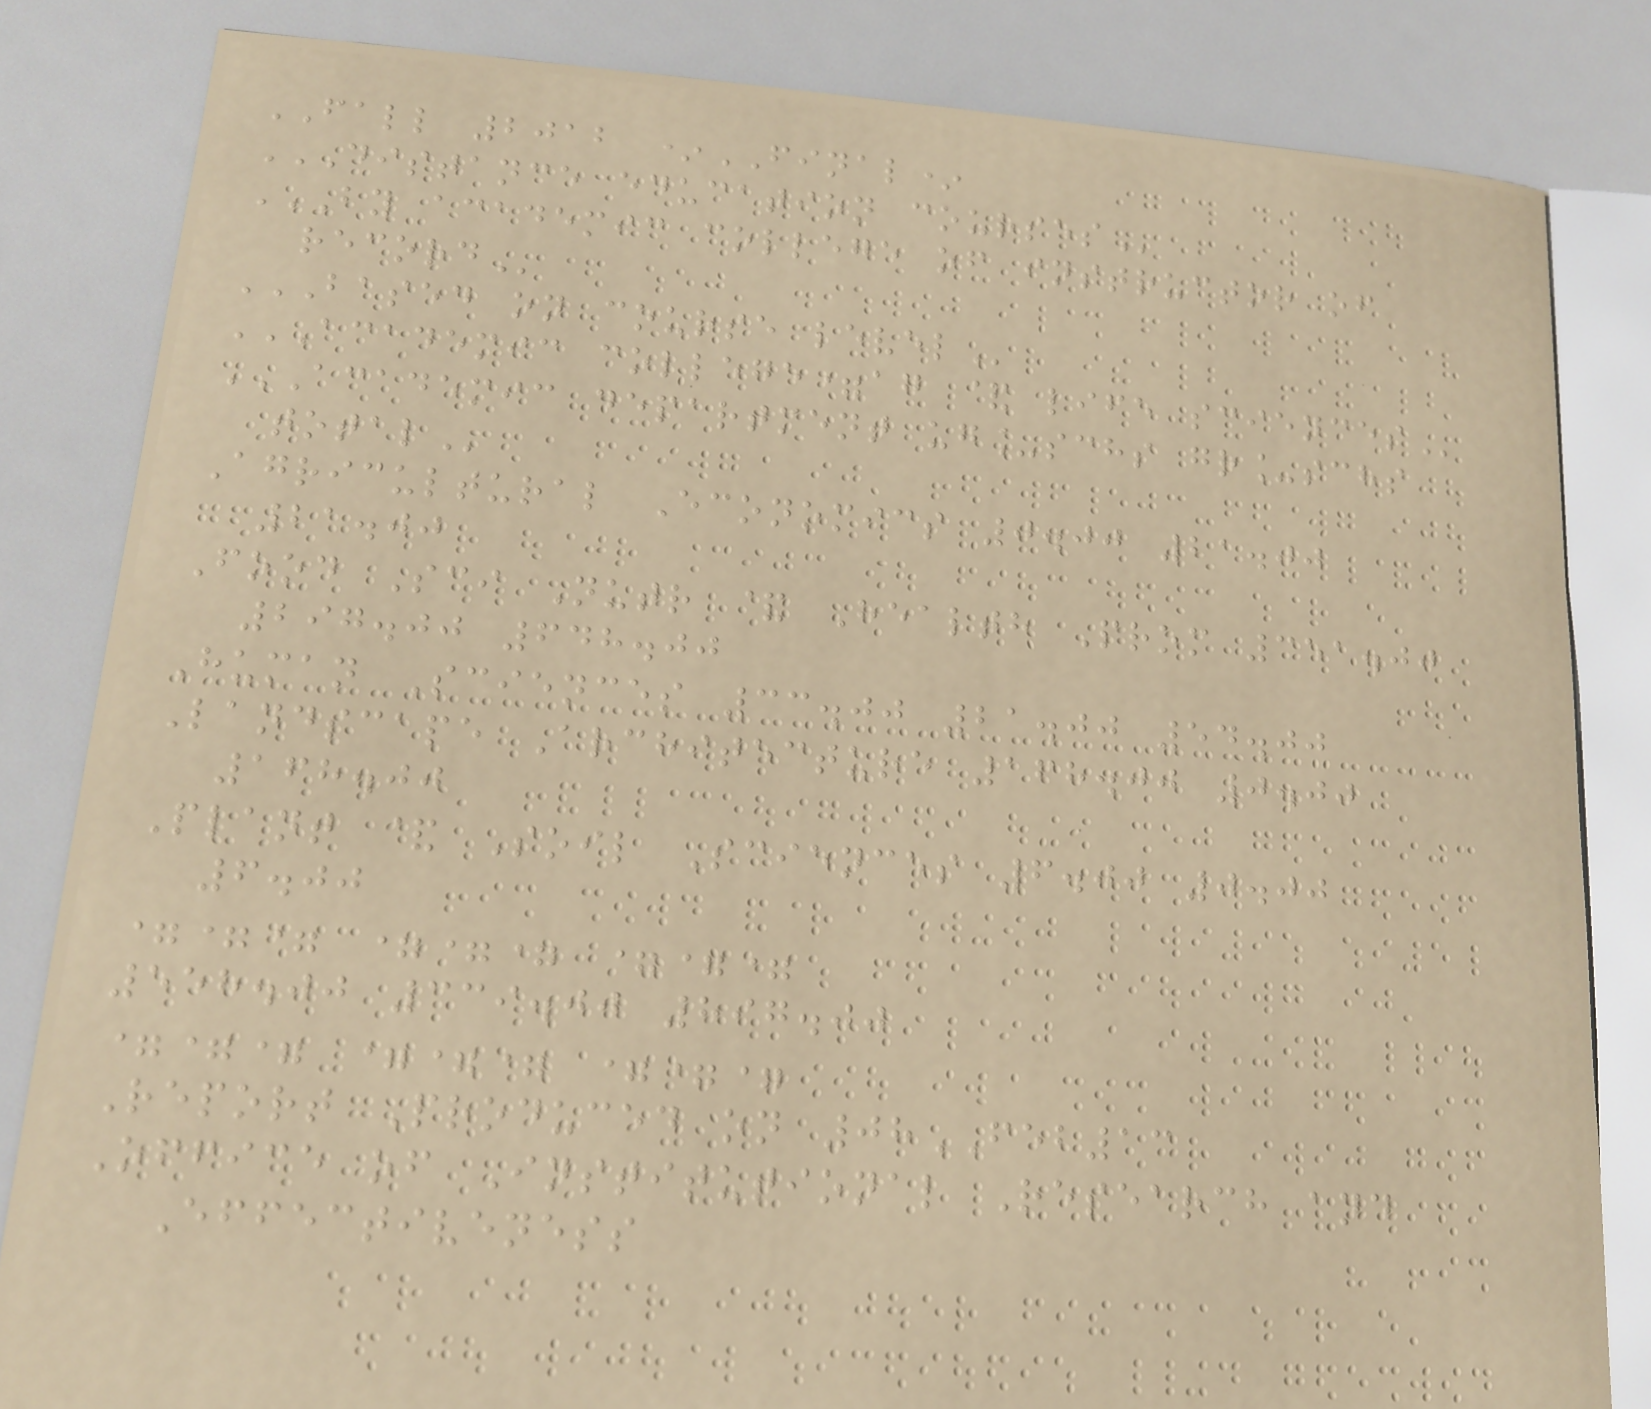FALL 2012 *FINAL*
DISTANCE EDUCATION COURSES
BY ACADEMIC COLLEGE OF INSTRUCTOR OF
RECORD
BASED ON COURSE LEVEL
ACADEMIC COLLEGE=AG & LIFE SCIENCES
ACADEMIC DEPARTMENT UG_SCHS GR_SCHS
TOTAL
Agricultural Economics 0.00 21.00
21.00
Food Sci Nutr & Health Prom 351.00
297.00 648.00
Human Sciences 33.00 21.00 54.00
Landscape Architecture 168.00 0.00
168.00
Plant & Soil Sciences 6.00 0.00
6.00
=== === ===
558.00 339.00 897.00
=== === ===
Report Produced on 08FEB13
Office of Institutional Research and
Effectiveness
